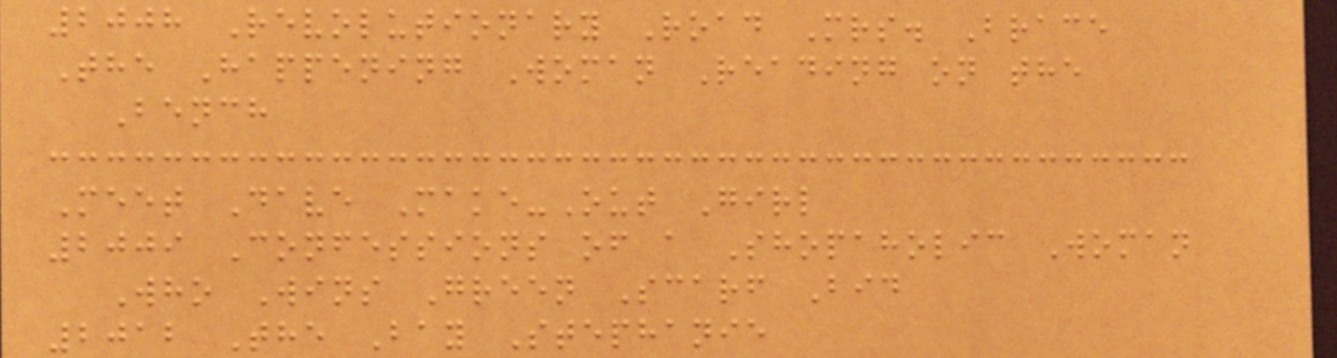2008 Revolutionary Road Mrs. Brace
The Happening Woman Reading on the
Bench
Meet Dave Make-Out Girl
2009 Confessions of a Shopaholic Woman
Who Wins Green Scarf Bid
2012 The Bay Stephanie
